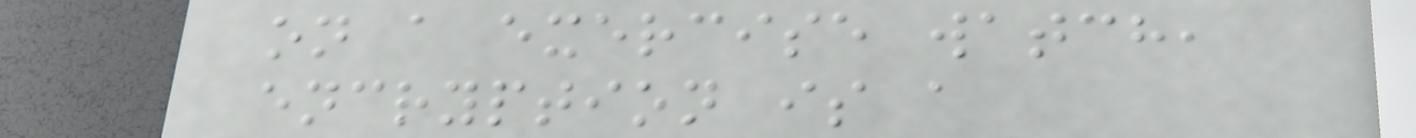on a exercise watch,
encryption is a
